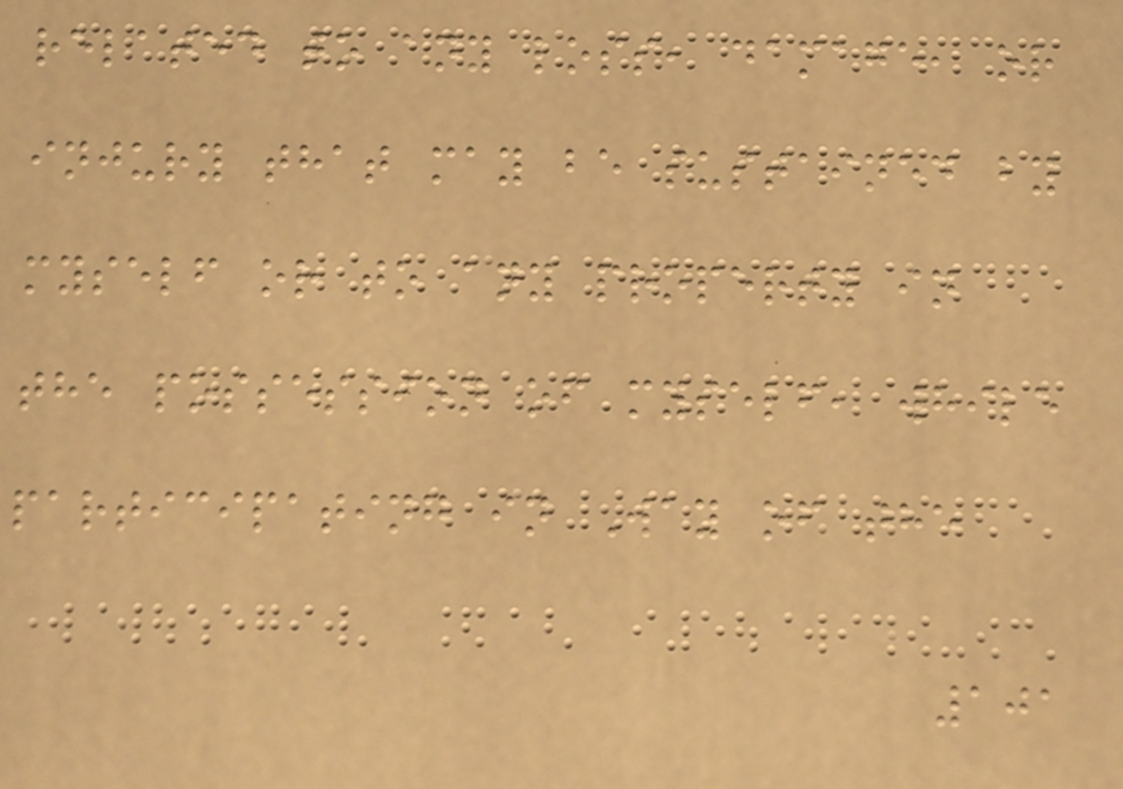related to any loss, damage, or
injury that may be sustained by
myself or to any property in
the possession of myself, while
participating in Way of the
101
